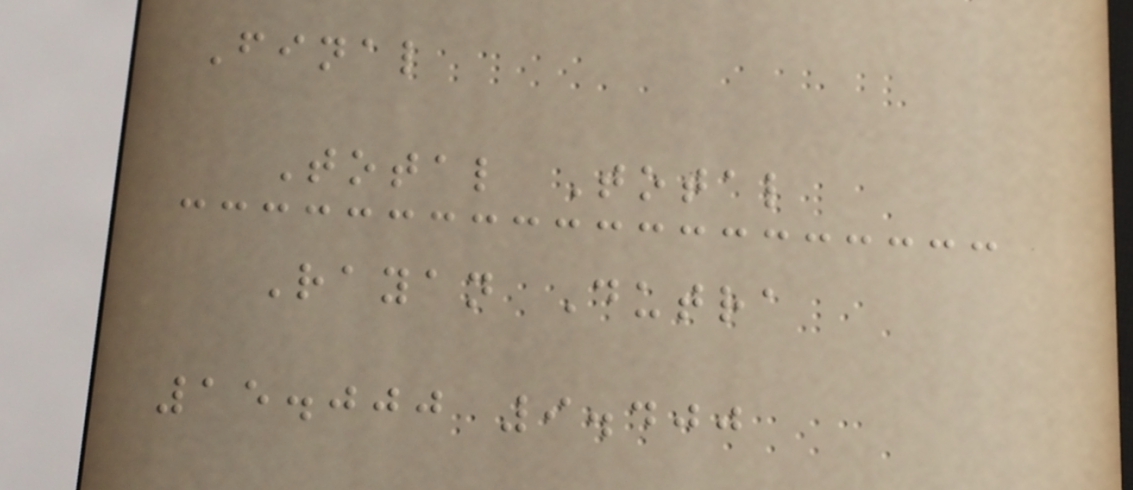Final
Total Total
Rayan Dutra
15.000 9.400
